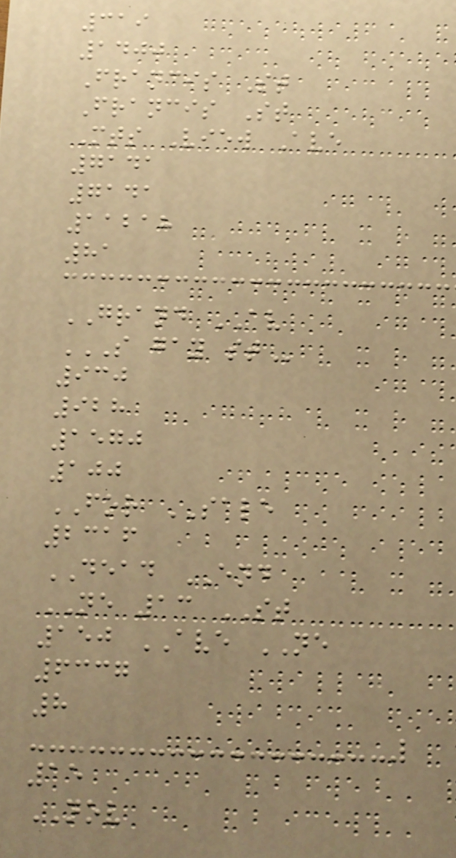319
1400
Francis St
Francis St
Mts View Ave
7141
7141
11218
81
GRAND AV
S GAY ST
930
928
1570
100
FOR SALE
2316
DEAD END
NE 13 ST
150 AVE NE
6337
8
15
NOV
